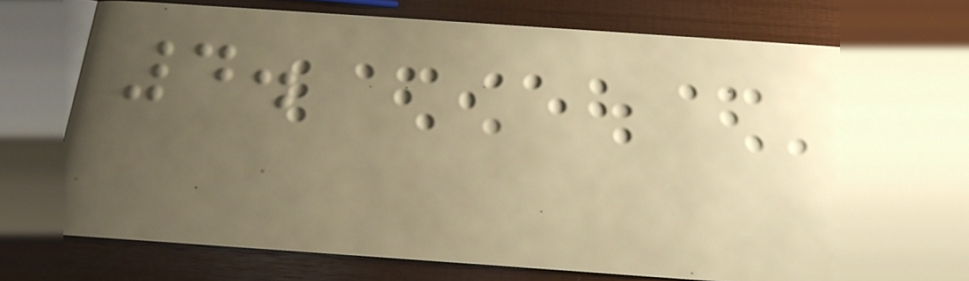4.
